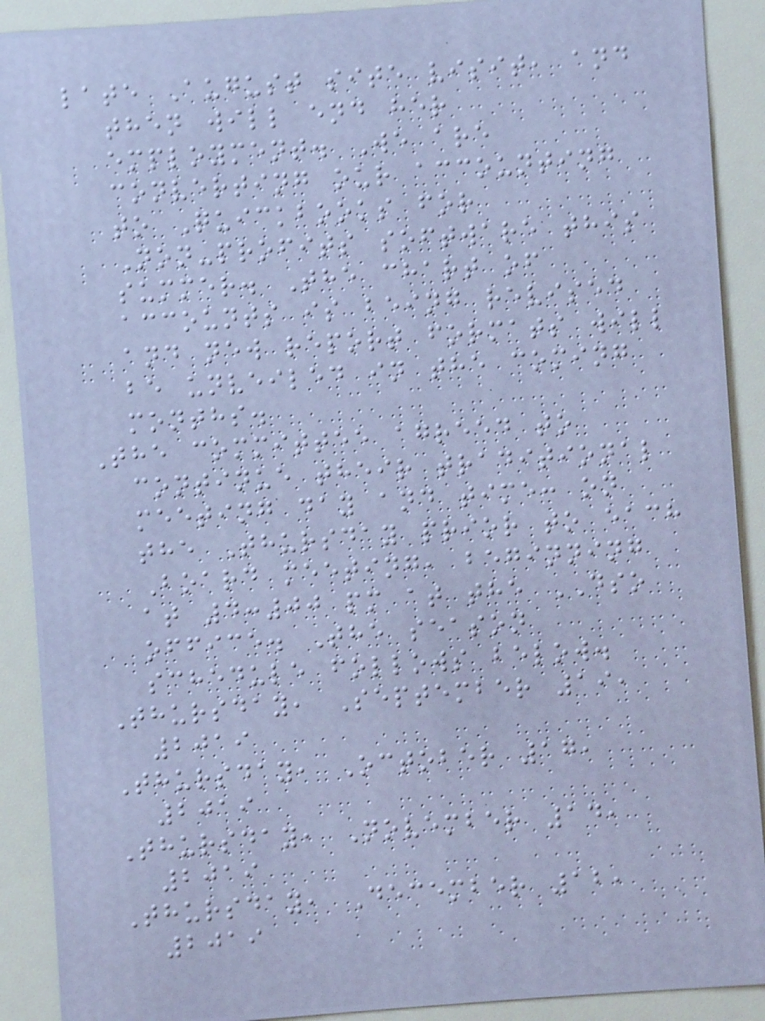late August site visit, and
then will end her
employment. We are
converting our accounting
to Quickbooks for
Non-profits software this
summer. The chart of
accounts is being revised
and new report formats will
be unveiled in the coming
months.
The committee agreed to
continue their traditional
meeting day and time: on
the Thursday prior to each
Board meeting, beginning
at 4:00 pm at the DSO
office. The season
schedule follows below.
Thursday, September 19,
2019
Thursday, October 17,
2019
Thursday, November 14,
2019
Thursday, December 12,
2019
